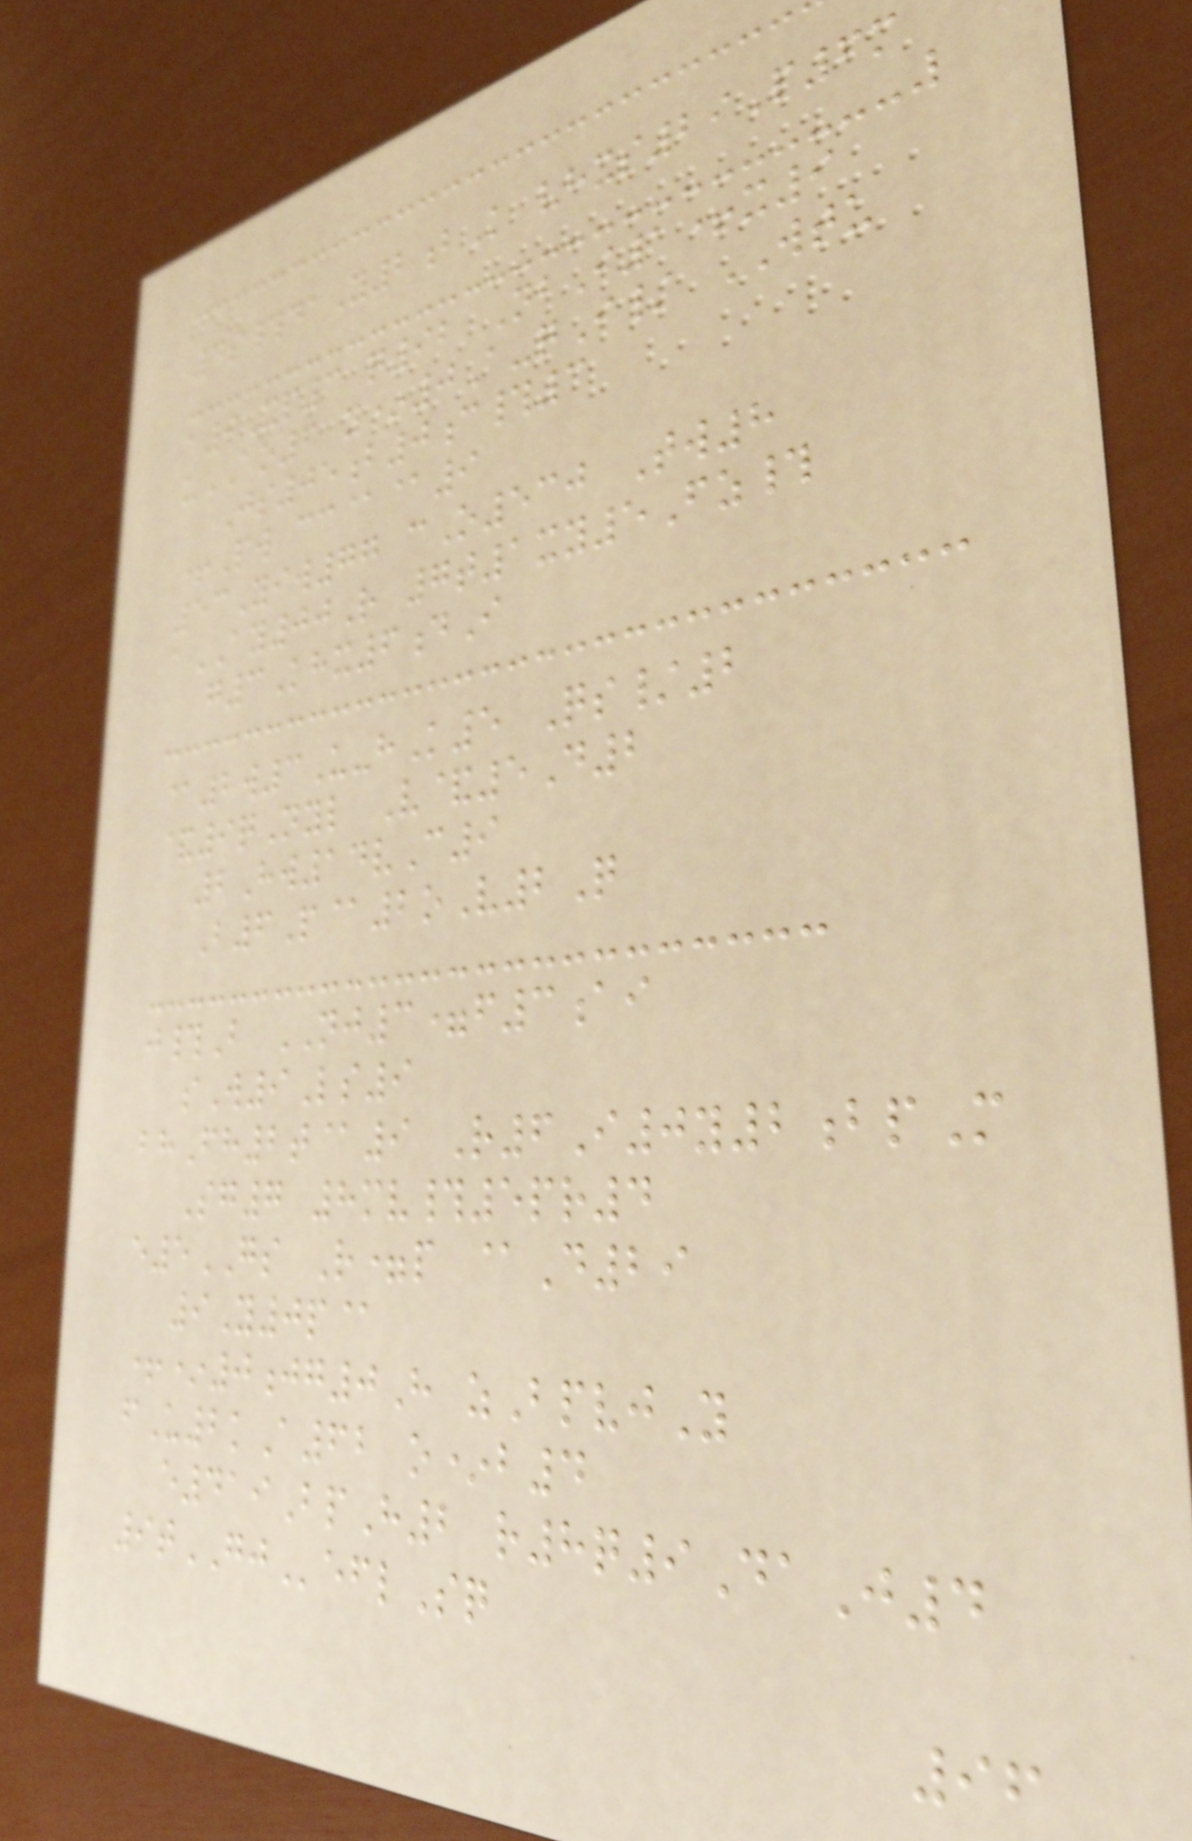4s#daY2bK vhxs29P6m
a9Xp3 q92 NbI1+x9
uAO6 y*0A-qI/ WTU
Js05b0c#3
+Pw cc@@9
53Yiw77 cO530 Tw8
aAY00R 7t1xy5Fz#
g3Khx6dI
@2w3U-hK5 Qs/2
&9qNyl V&5D2
2Hw14vC9
B6P@2oV2Q
j#B NJ3=f3ai
sW9Ls9
bhFh2t@9 R6I0y2bpM
Sg7 8mv#5pr4
e5GS R=p @D29
9Y0p@
+*0jg0H zBpvjY
fU2kA62 o*b4
e419BpH2 r8q9DaJ4
9tGJeflSq
96
